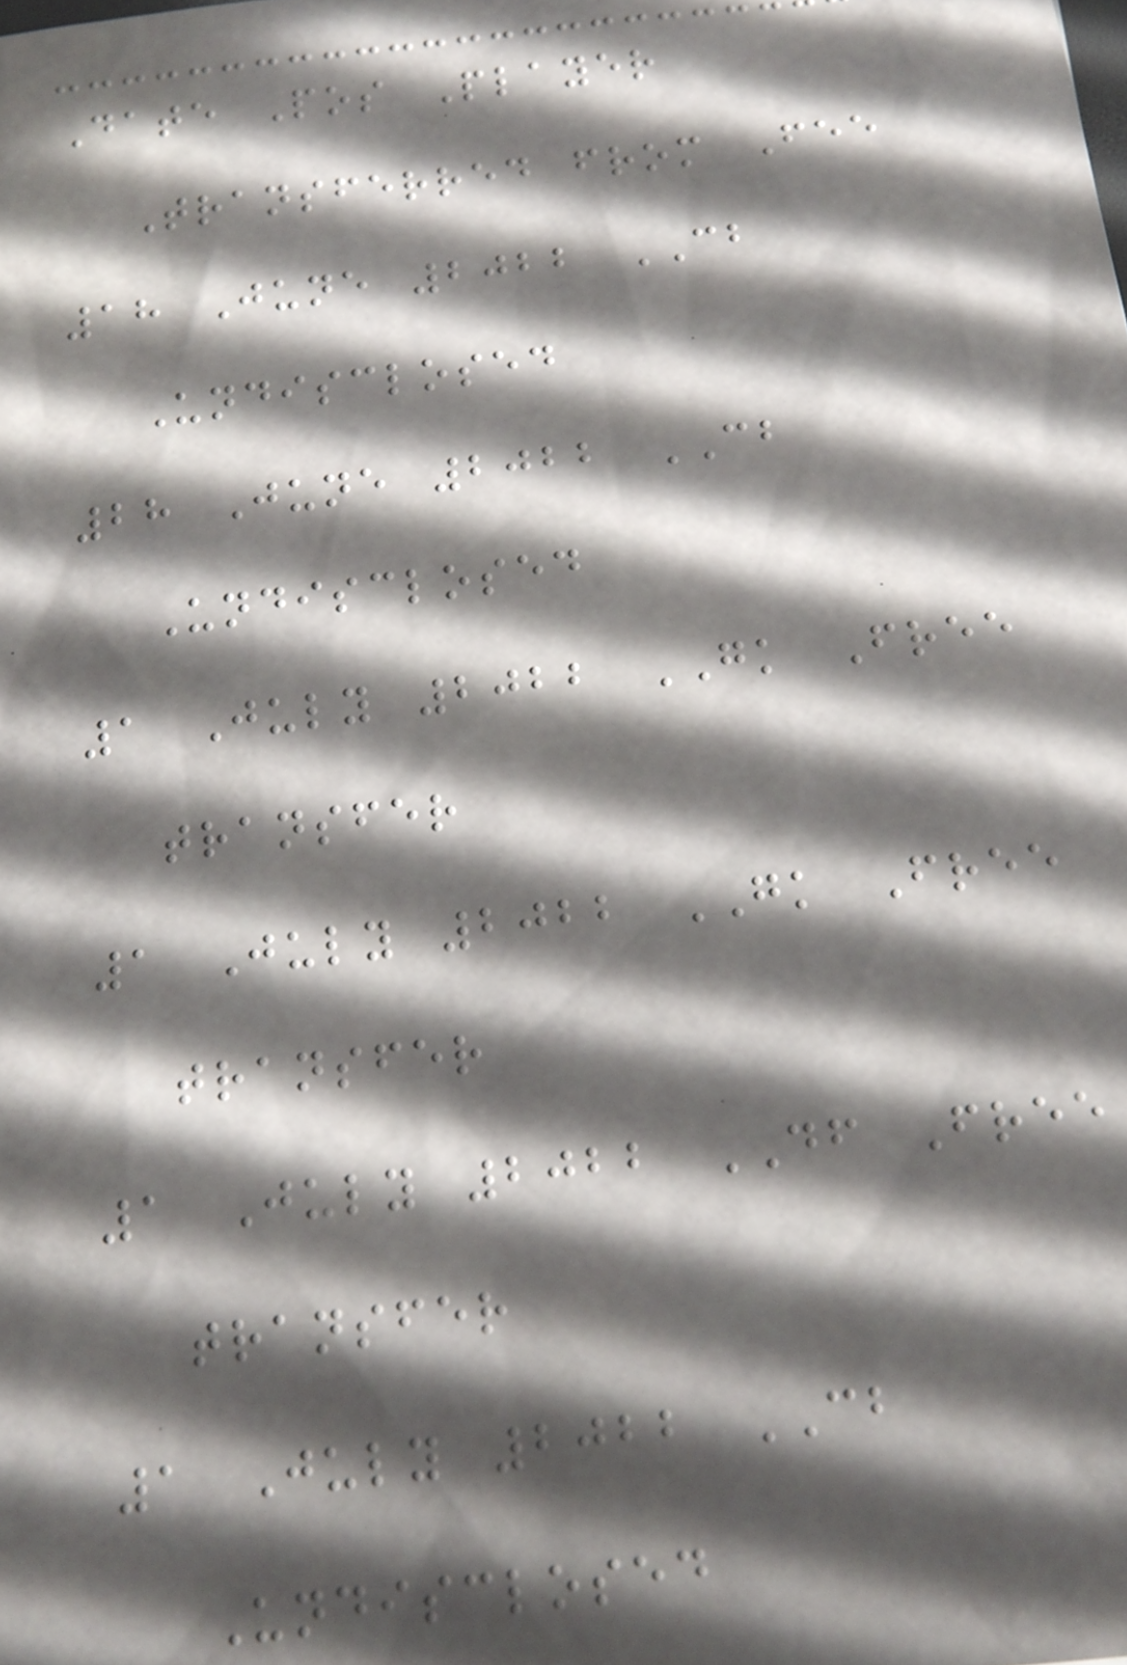Date Pos Player
Transferred from Fee
18 June 2022 CB
Undisclosed
28 June 2022 CB
Undisclosed
1 July 2022 GK Free
transfer
1 July 2022 GK Free
transfer
1 July 2022 DF Free
transfer
1 July 2022 CB
Undisclosed
